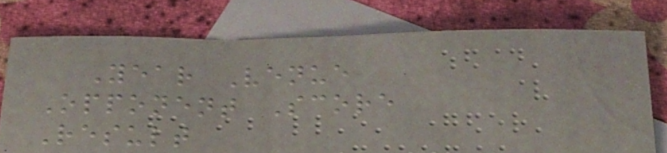Year Venue
Opponent Score
Result
